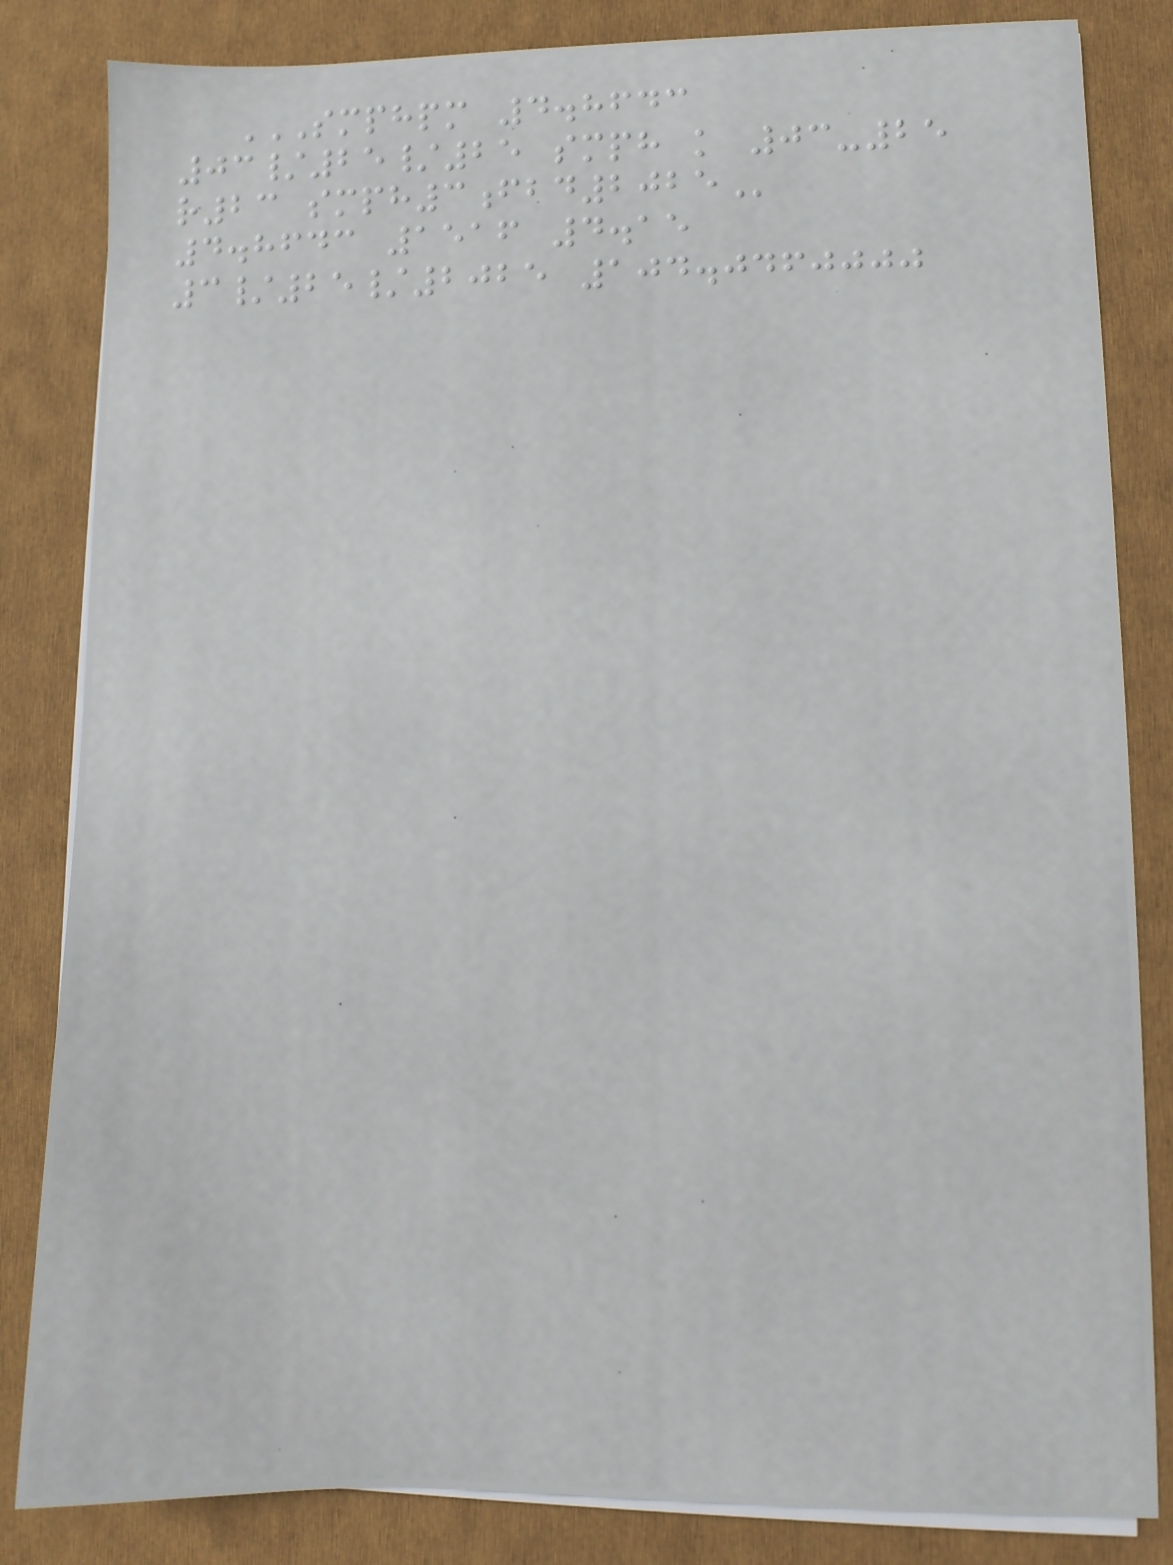SMPHPM 4.8643
03/25/25 SMPH K 03-25
R23 SMPH3FBD2025
4.8643 1516 4.15
3/25/2025 104.0460000
